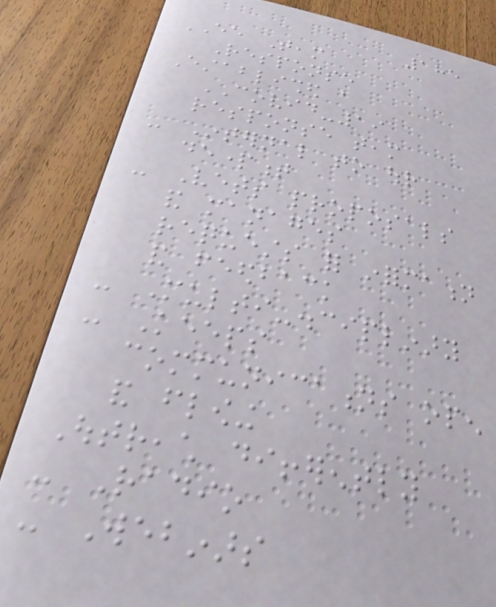185
EE Team
Response
Established a
COVID-19
response team
- Internal to our
department
- Vets proposals
and manages
requests for information
and feedback
- Multi-disciplinary
- Keeps
communications open
and flowing
Outreach differently
- Radio
- Webinars
